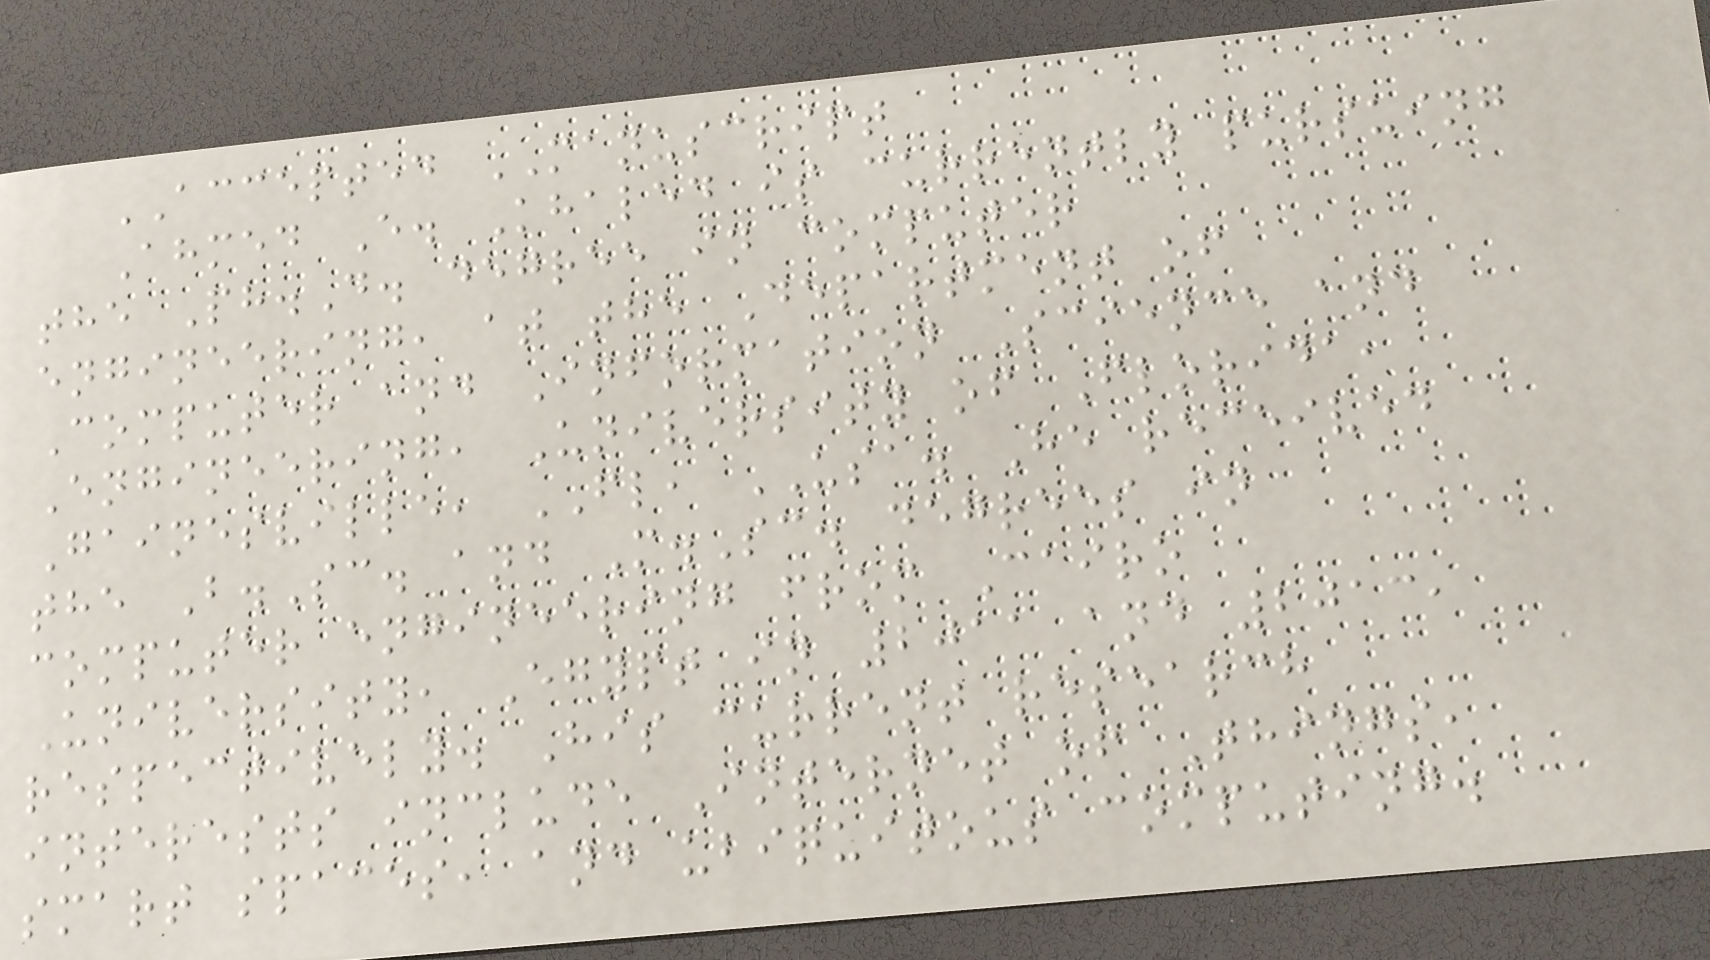ACCEPTED MANUSCRIPT
Ahmed E. Khaled is currently pursuing
the Ph.D. degree in computer
engineering, at the Department of
Computer and Information Science and
Engineering, University of Florida,
Gainesville, FL, USA. He received
the B.Sc. and M.Sc. degrees in
computer engineering from Cairo
University, Egypt in 2011 and 2013,
respectively. His current research
interests include Internet of Things,
smart spaces, and ubiquitous computing.
